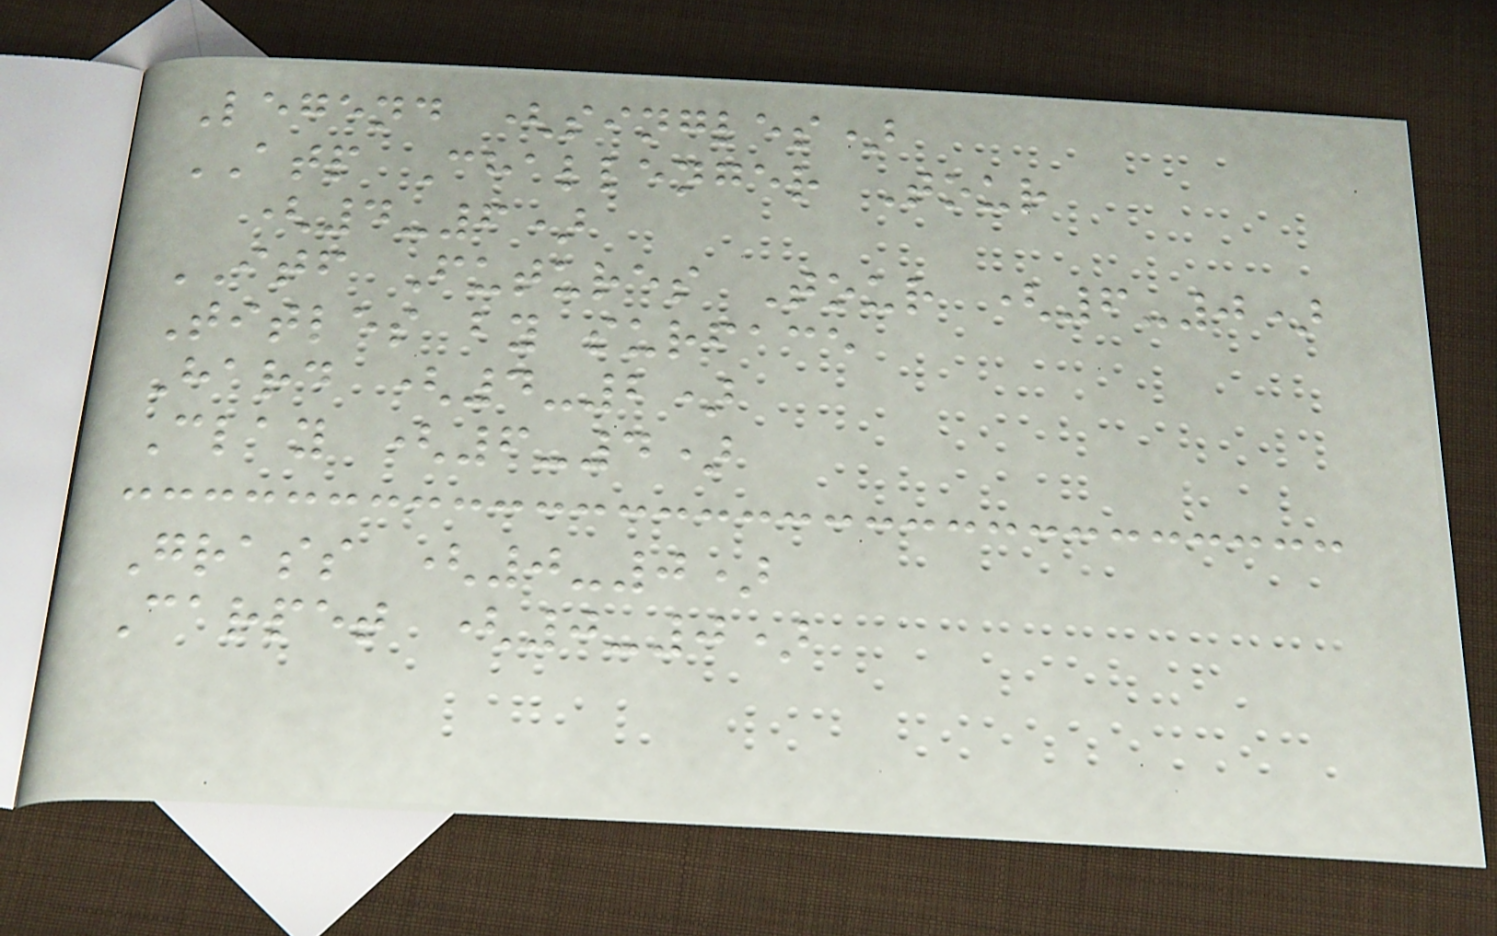Legend (singles)
ATP Challenger Tour
(4-6)
ITF Futures Tour (6-0)
Titles by surface
Hard (4-2)
Clay (6-4)
Grass (0-0)
Carpet (0-0)
